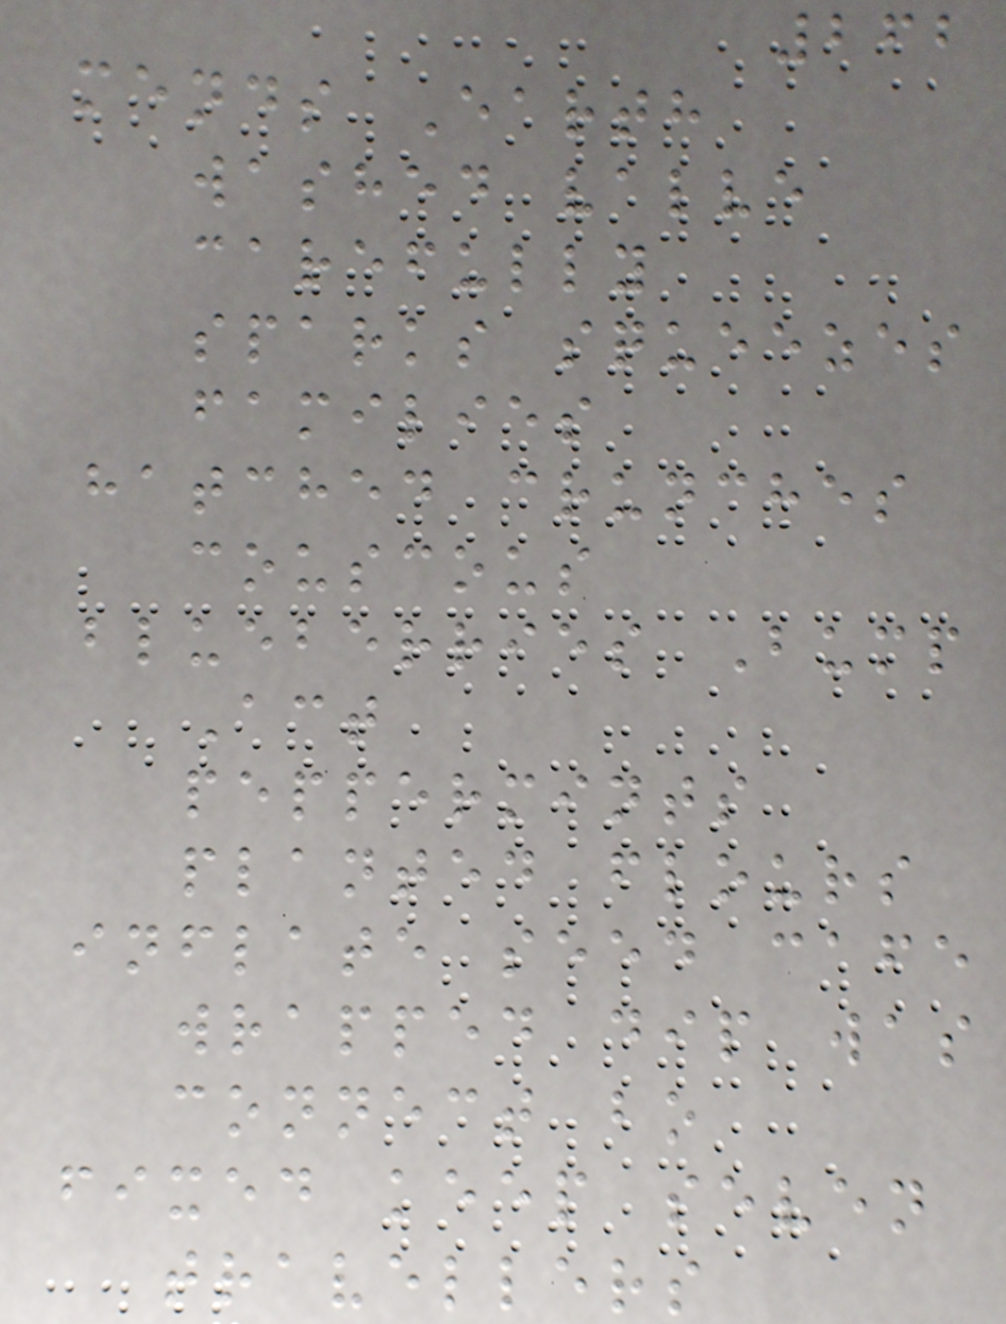262
mends Earth
washed valve
carefully
sparks squeezes
families
hatched crunches
couscous
blueberries Bump
Act
peppermints
planted flours
inflate seed cafe
wrapped dip was
connect bo
fixed keep seven
travellers
